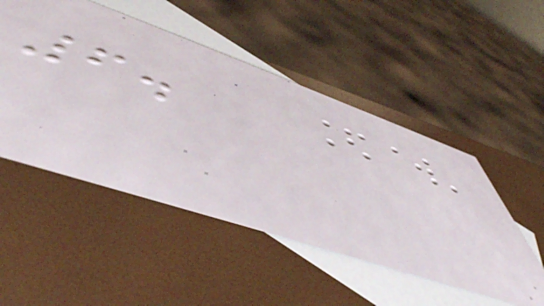6.
